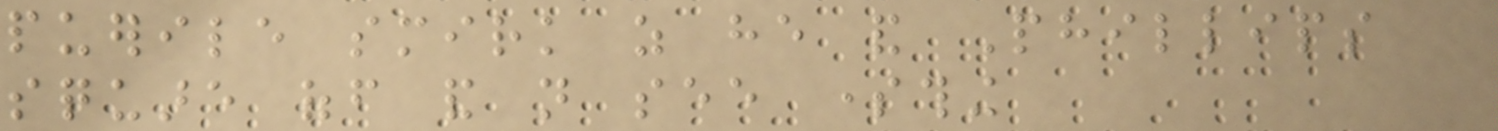puerile smirk as he and Phillips
square off and not see something
